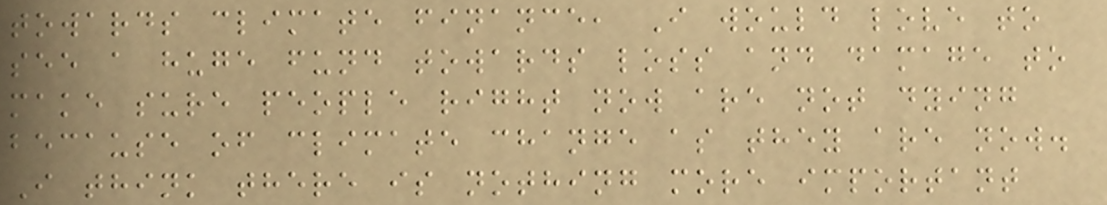towards climate finance, I would love to
see a huge fund towards loss and damage to
make sure people right now are not dying
because of climate change as they are now.
I think there is nothing more important
